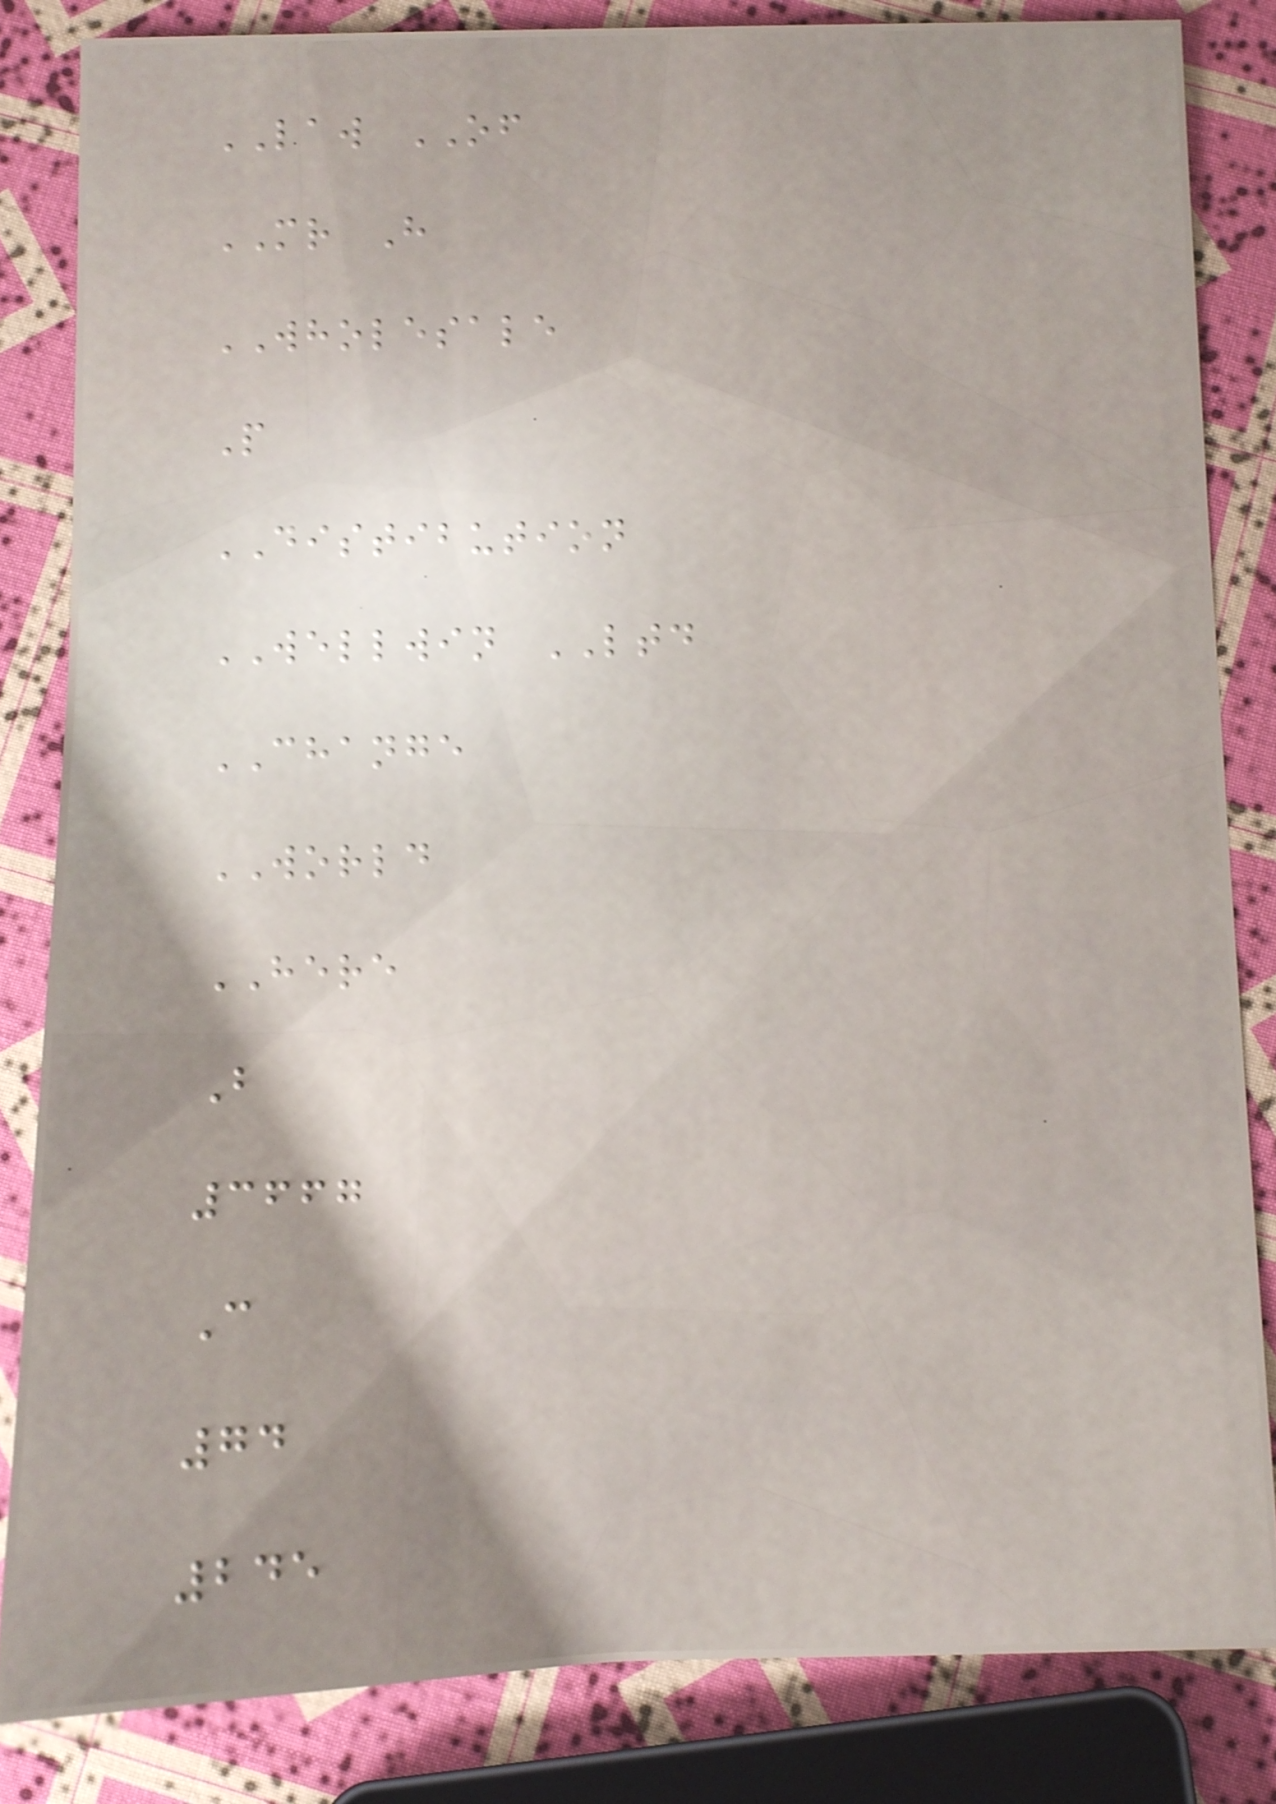LAW OF
MR H
WHOLESALE
P
DISTIBUTION
WELLWIN LTD
CHANGE
WORLD
HERE
B
3667
C
74
245
